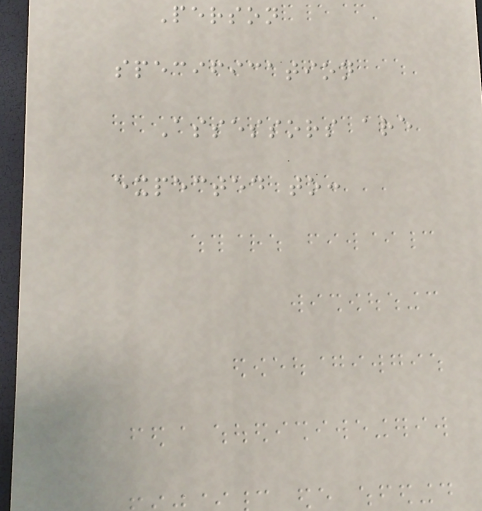Person
specification
Assessors are
expected to:
